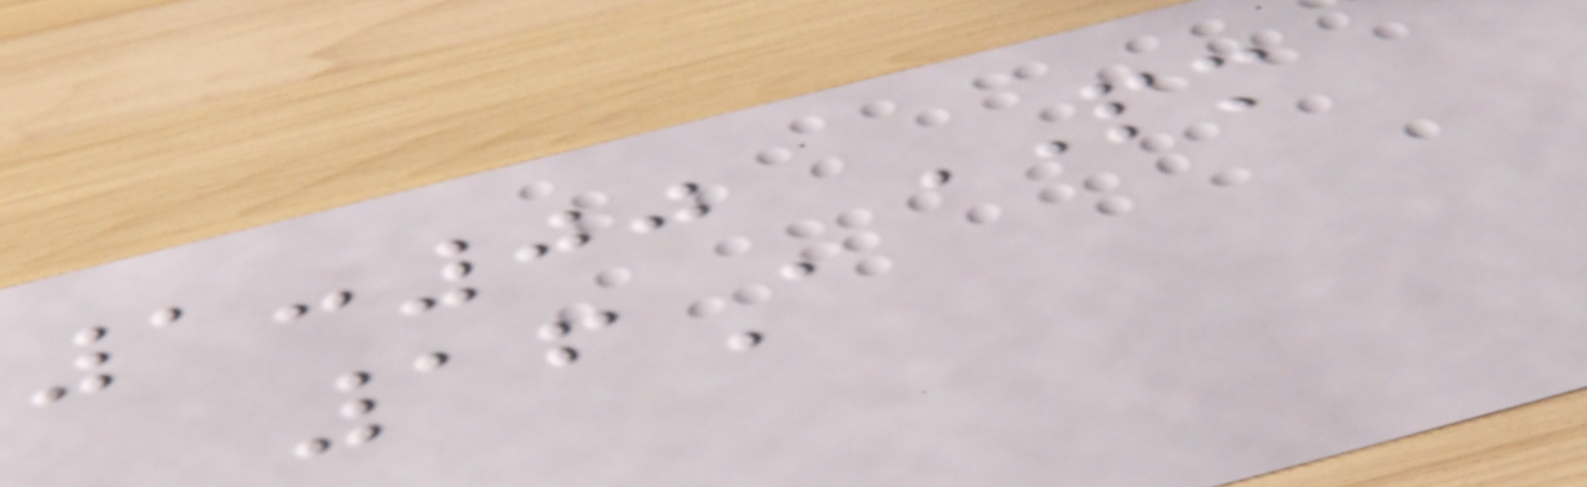1:00 PM
16A
